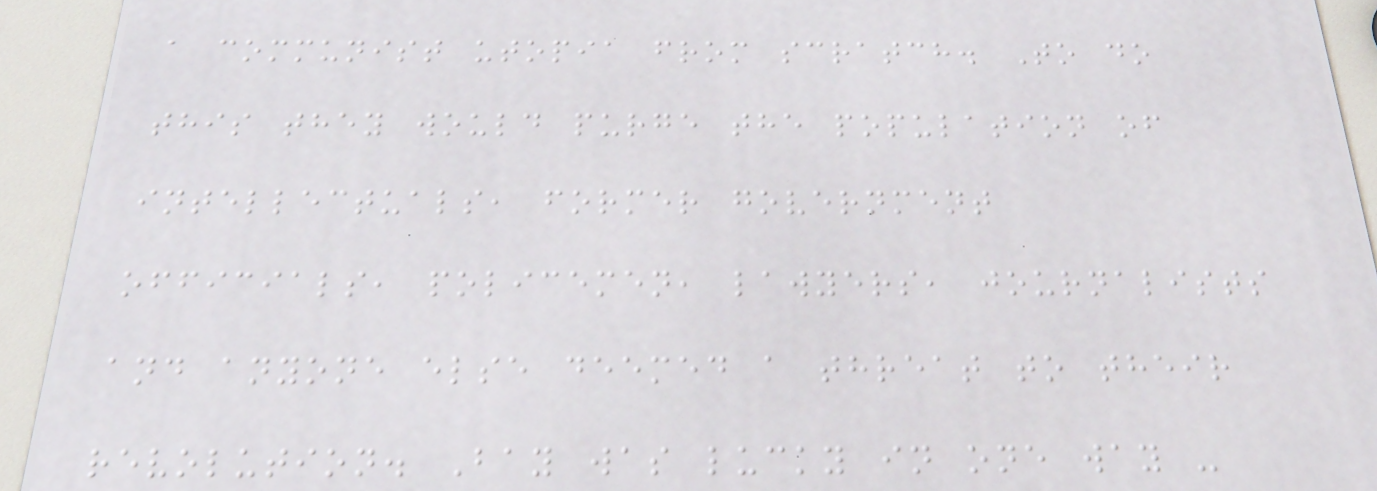a communist utopia from scratch. To do
this they would purge the population of
intellectuals, former government
officials, policemen, lawyers, journalists
and anyone else deemed a threat to their
revolution. Bay was lucky in one way -
